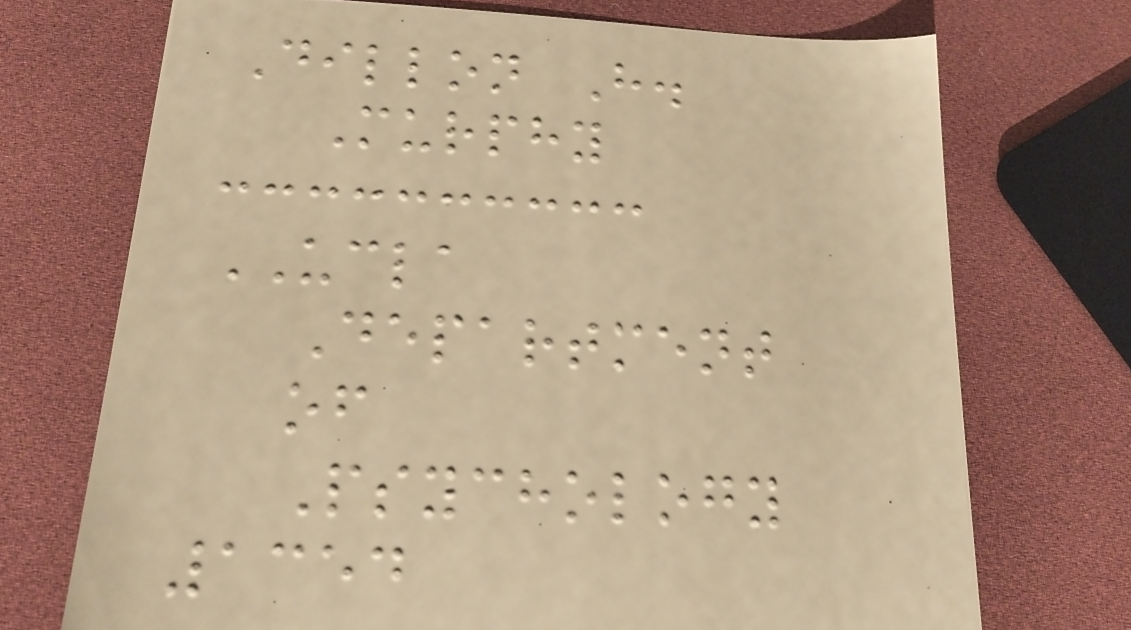Dillon H.
Murphy
UCLA
Department
of
Psychology
1354
